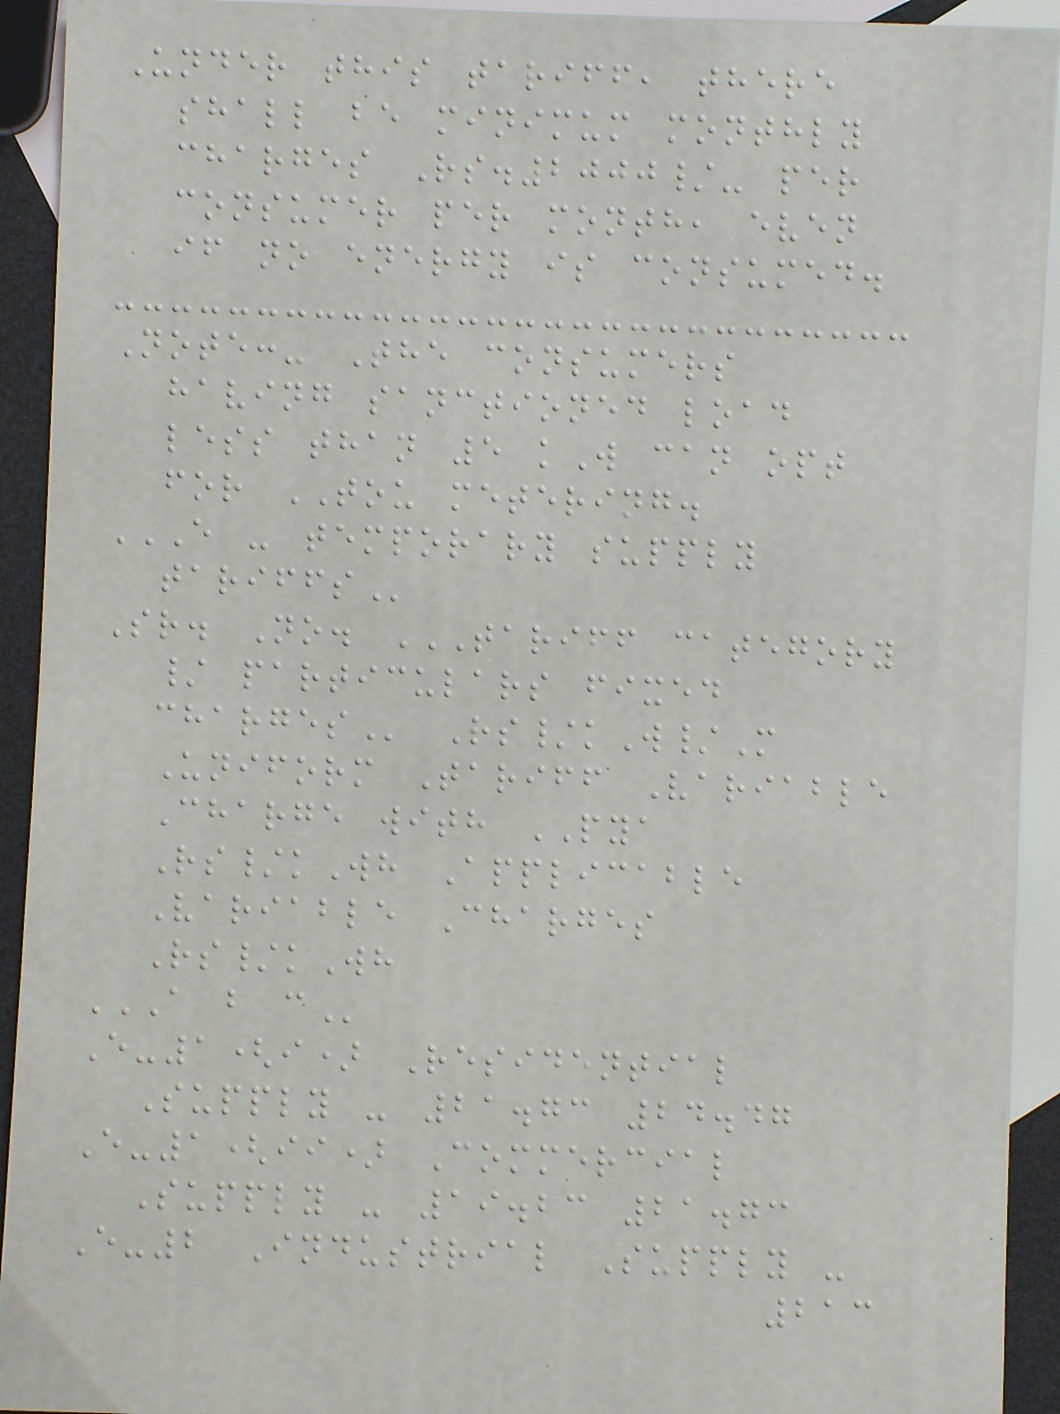Under this tariff, there
shall be minimum monthly
charges Rs.2000/- per
consumer per month, even
if no energy is consumed.
Note:- The consumers
having sanctioned load
less than 5 kW can opt
for TOU metering.
E - TEMPORARY SUPPLY
TARIFFS
Sr. No. TARIFF CATEGORY
/ PARTICULARS FIXED
CHARGES Rs/kW/M
Uniform Tariff Variable
Charge with PYA
Rs/kWh Applicable
Variable Charges
Rs/kWh
A B C
E-1(i) Residential
Supply - 21.73 24.47
E-1(ii) Commercial
Supply - 19.23 21.73
E-2 Industrial Supply -
213
